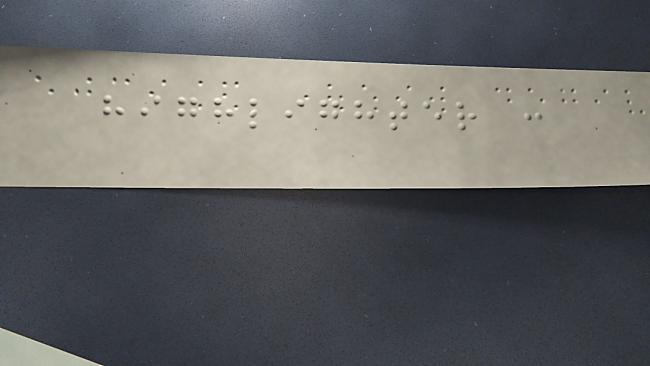highlighter :
